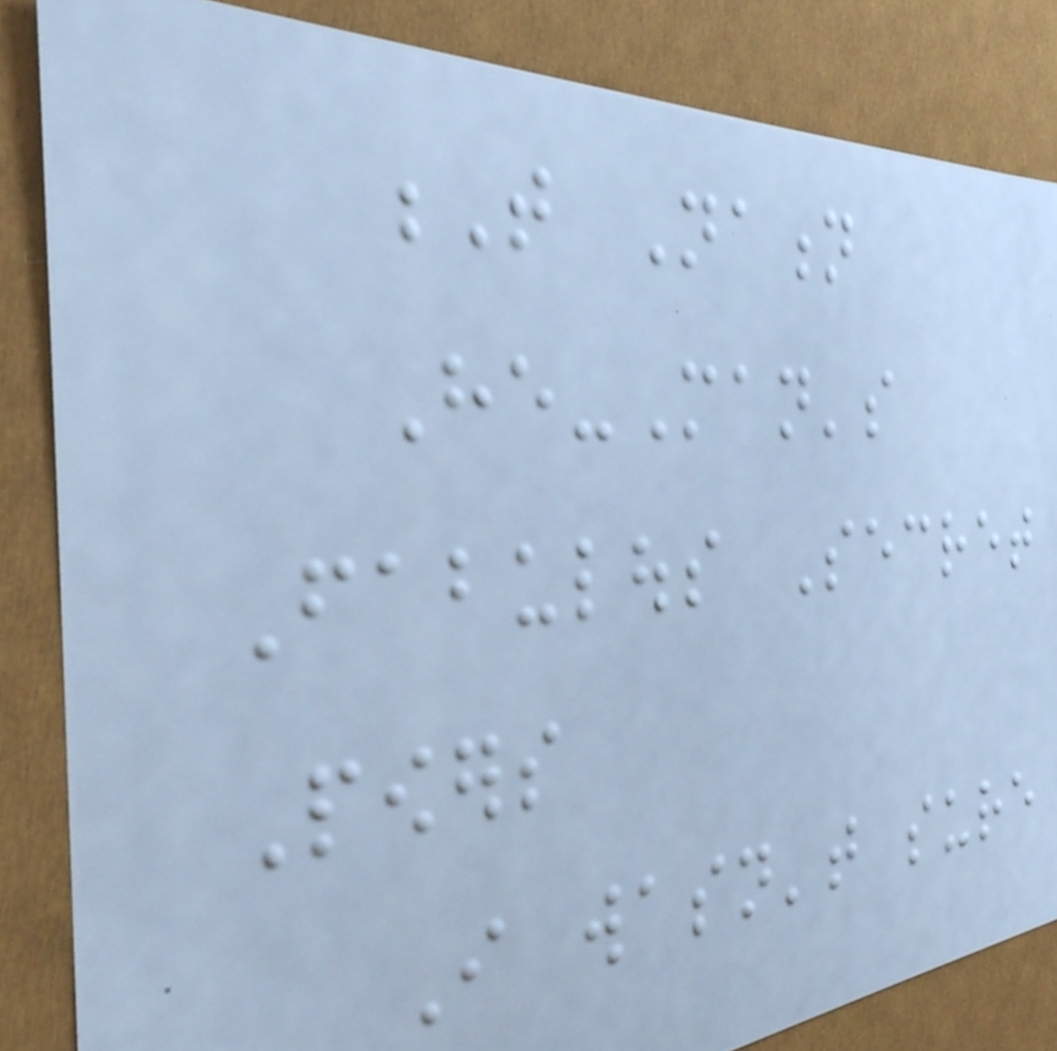T Nation
He-Man's
Fabulous Secret
Powers
I wasn't sure
